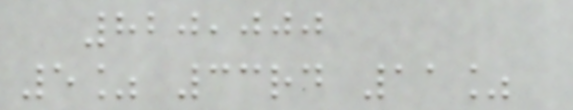820,000
5% 33rd 11%
